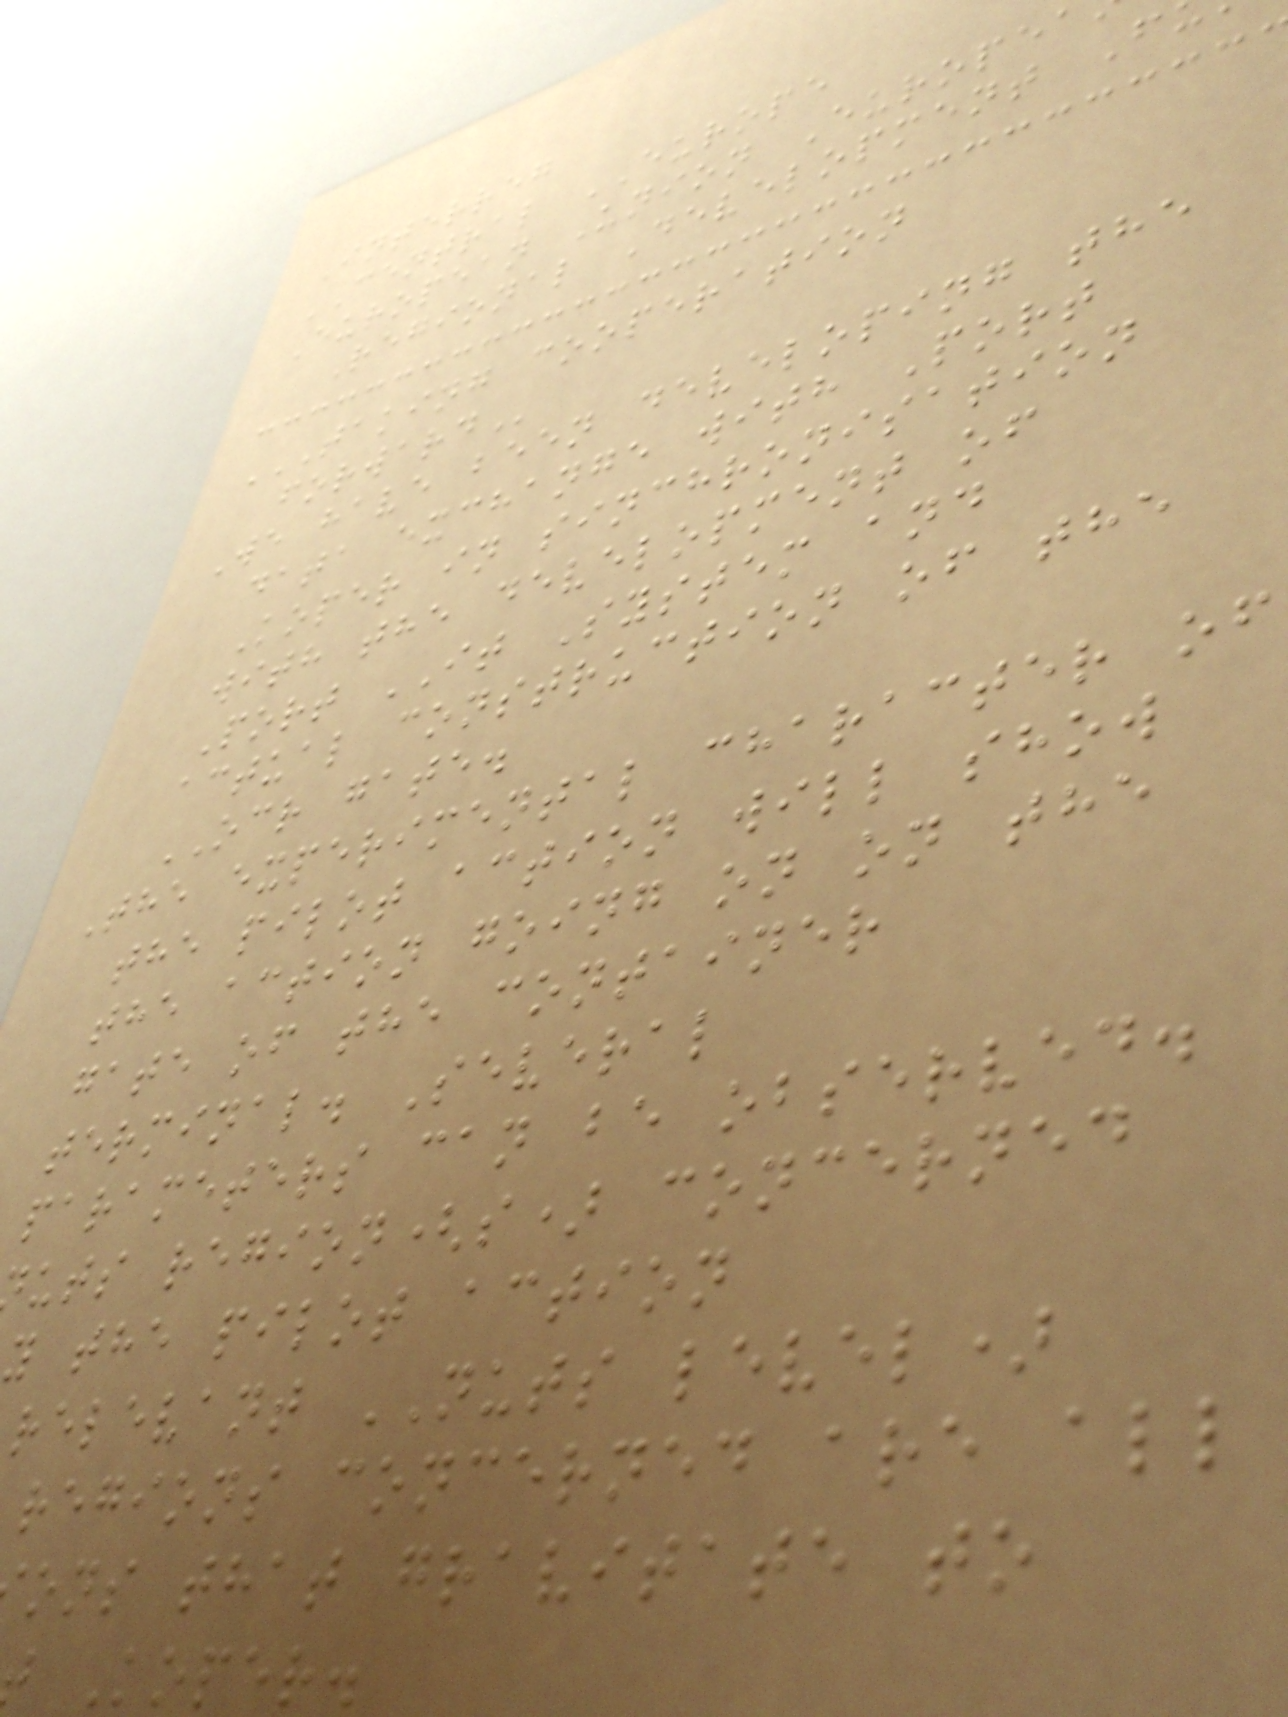Interreg
CENTRAL EUROPE
European Union Europe
Regional Development F
TAKING COOPERATION
We have been developing the
data exchange with Port
Koper in sinchronisation
with the development of
Port IT System and
actual construction of the
OCR gate.
The experimental character of
the pilot action will show
the action going on on the
gate of the container
terminal. Several
parameters can be observed.
uts region(s) concerned
y the pilot action
relevant NUTS level)
regions concerned are all
ons that gravitate to
Koper.
